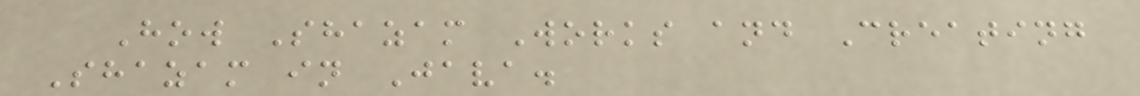How Shazam Works and Creating
Shazam in Java.
